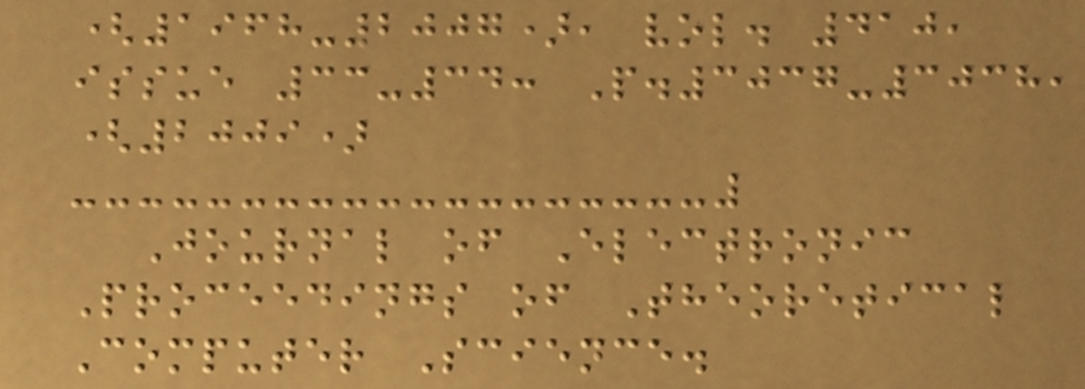(1968-2007), vol. 410,
issue 33-34: P.3037-3038,
(2009)
Journal of Electronic
Proceedings of Theoretical
Computer Science.
